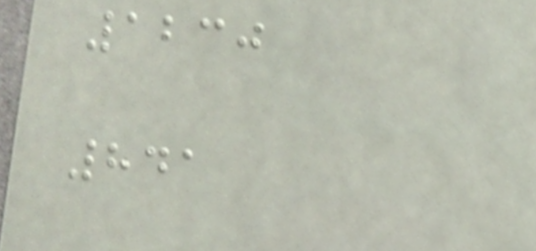1230
841
